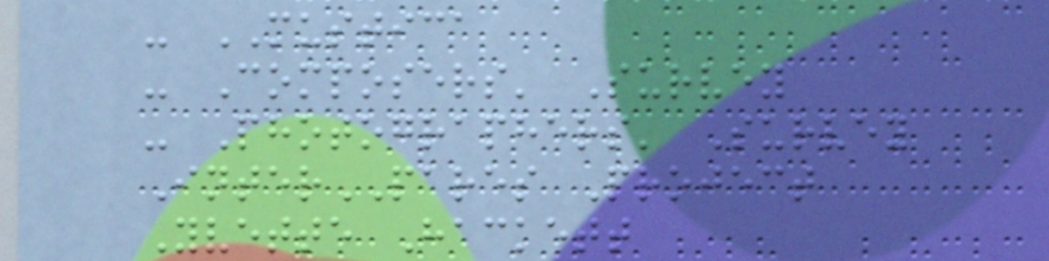- MUSTICA
- Composers' Survey
- Photographers' Survey
InterPARES Project
Yvette Hackett
